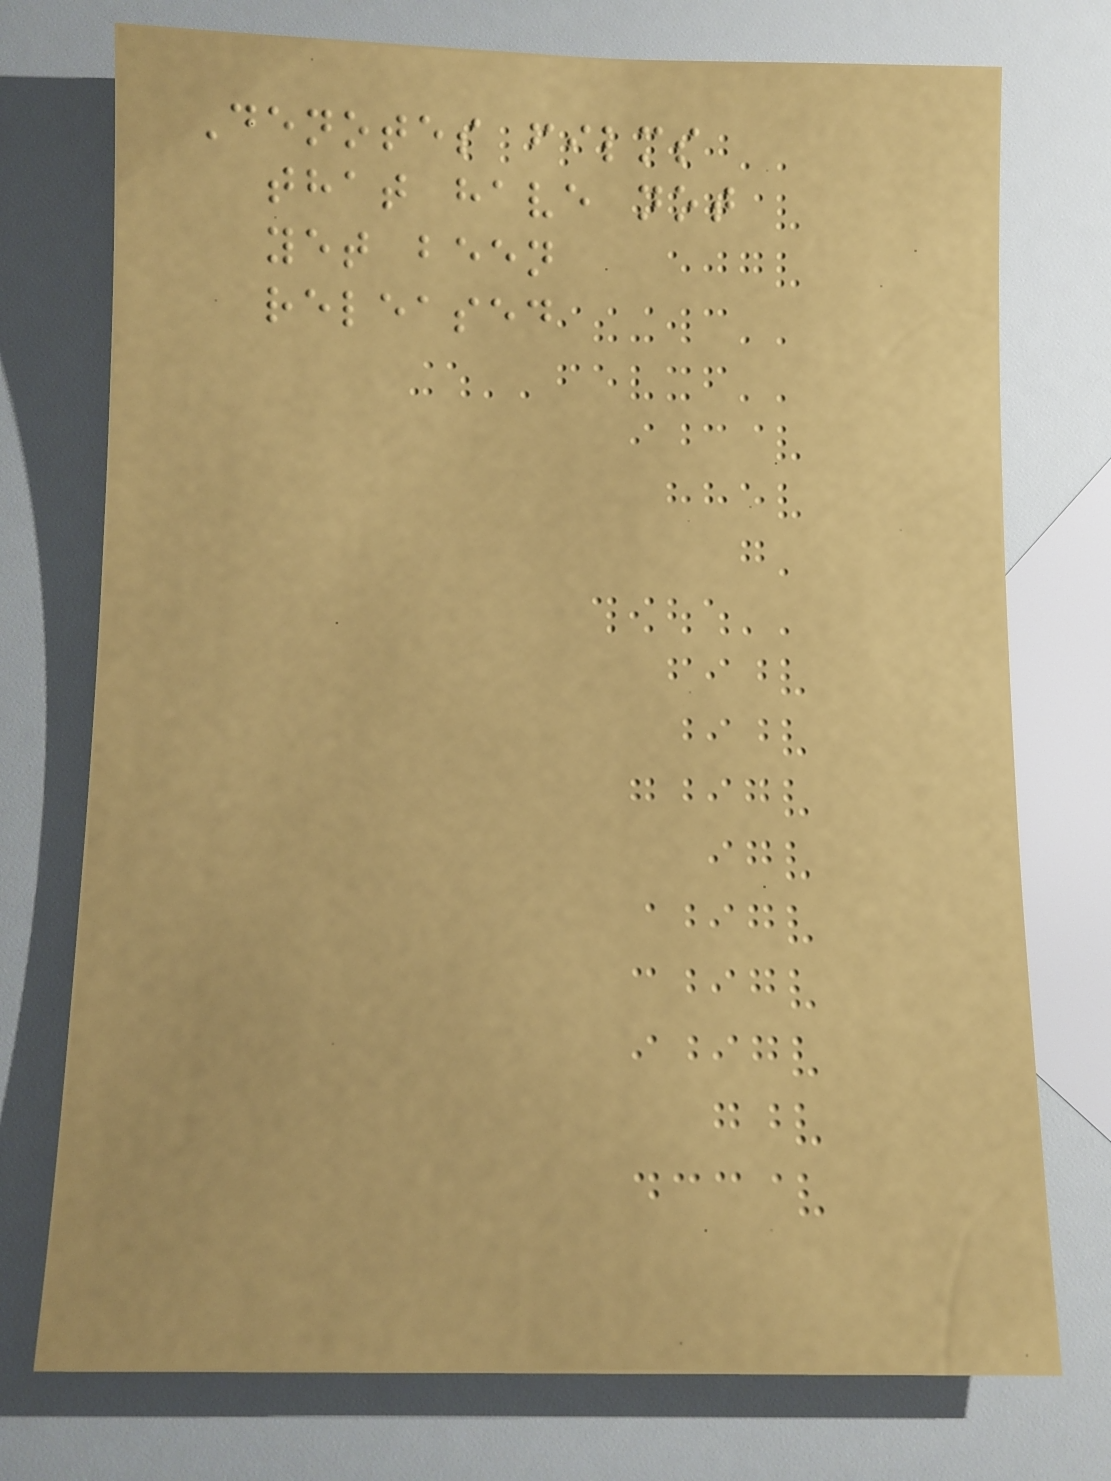Denotes films
that have not
yet been
released
